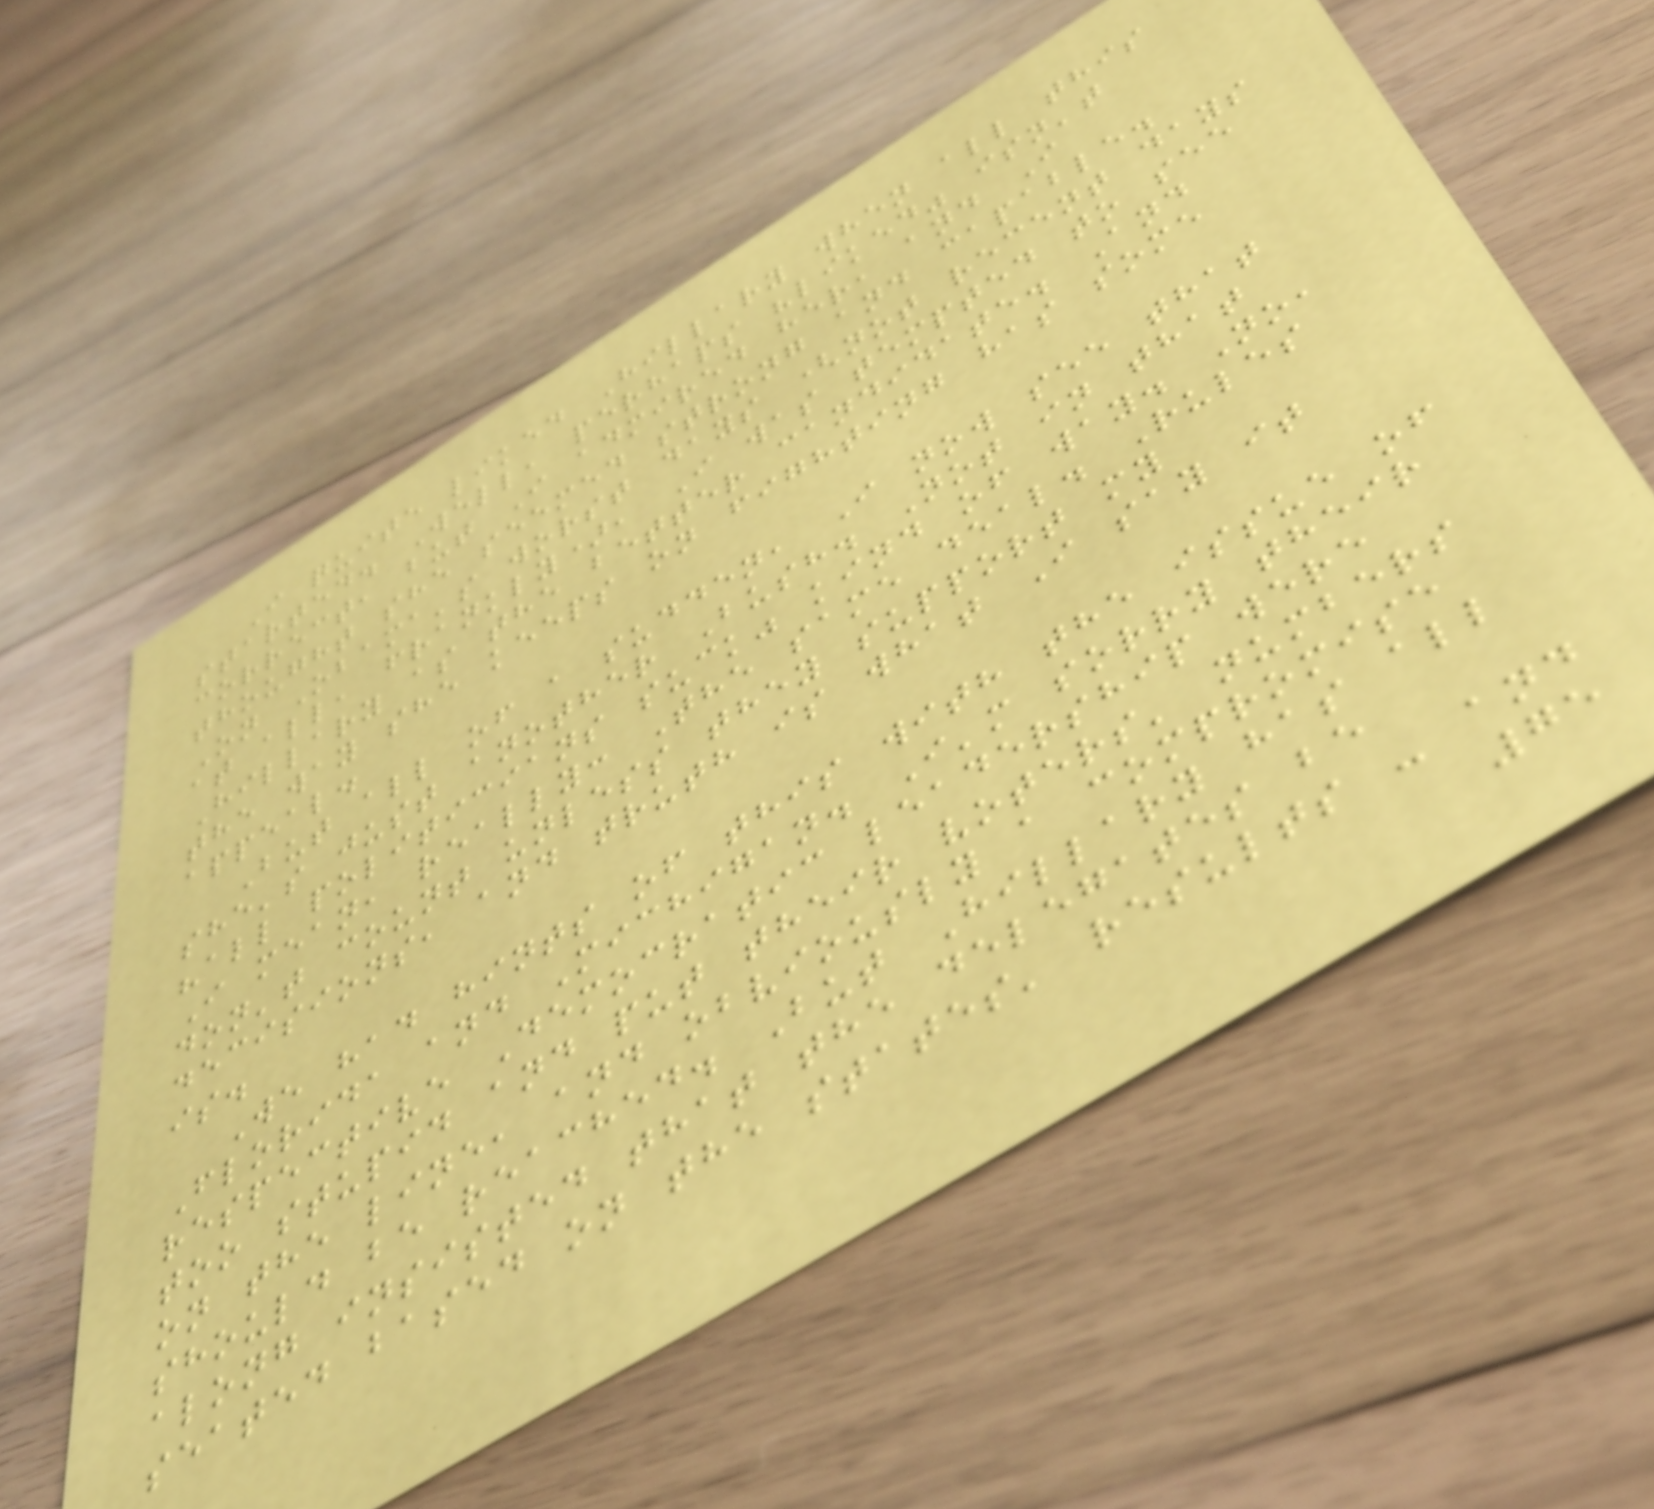I quite liked Hillary when all this
started. Well, perhaps "liked" isn't
correct, but I admired her, and I
thought she seemed strong and capable.
On Obama's worst days (not recent days
at all, frankly), I was tempted to see
Hillary as the better candidate. And
the way she keeps on fighting has some
appeal.
But all of a sudden, I now see that
she's just another Bush. Not in that
"all politicians suck" kind of way. No,
I mean, really: The same deal. Rules
don't count unless they support my
decisions, and truth is what I say it
is.
We had hints of this with the issue of
Florida and Michigan. I'm sorry their
respective Democratic leadership were
too stupid and put their voters' numbers
on the line, and obviously a compromise
should be reached. But Hillary has all
along insisted that the delegates be
seated based on the states' results - and
75
